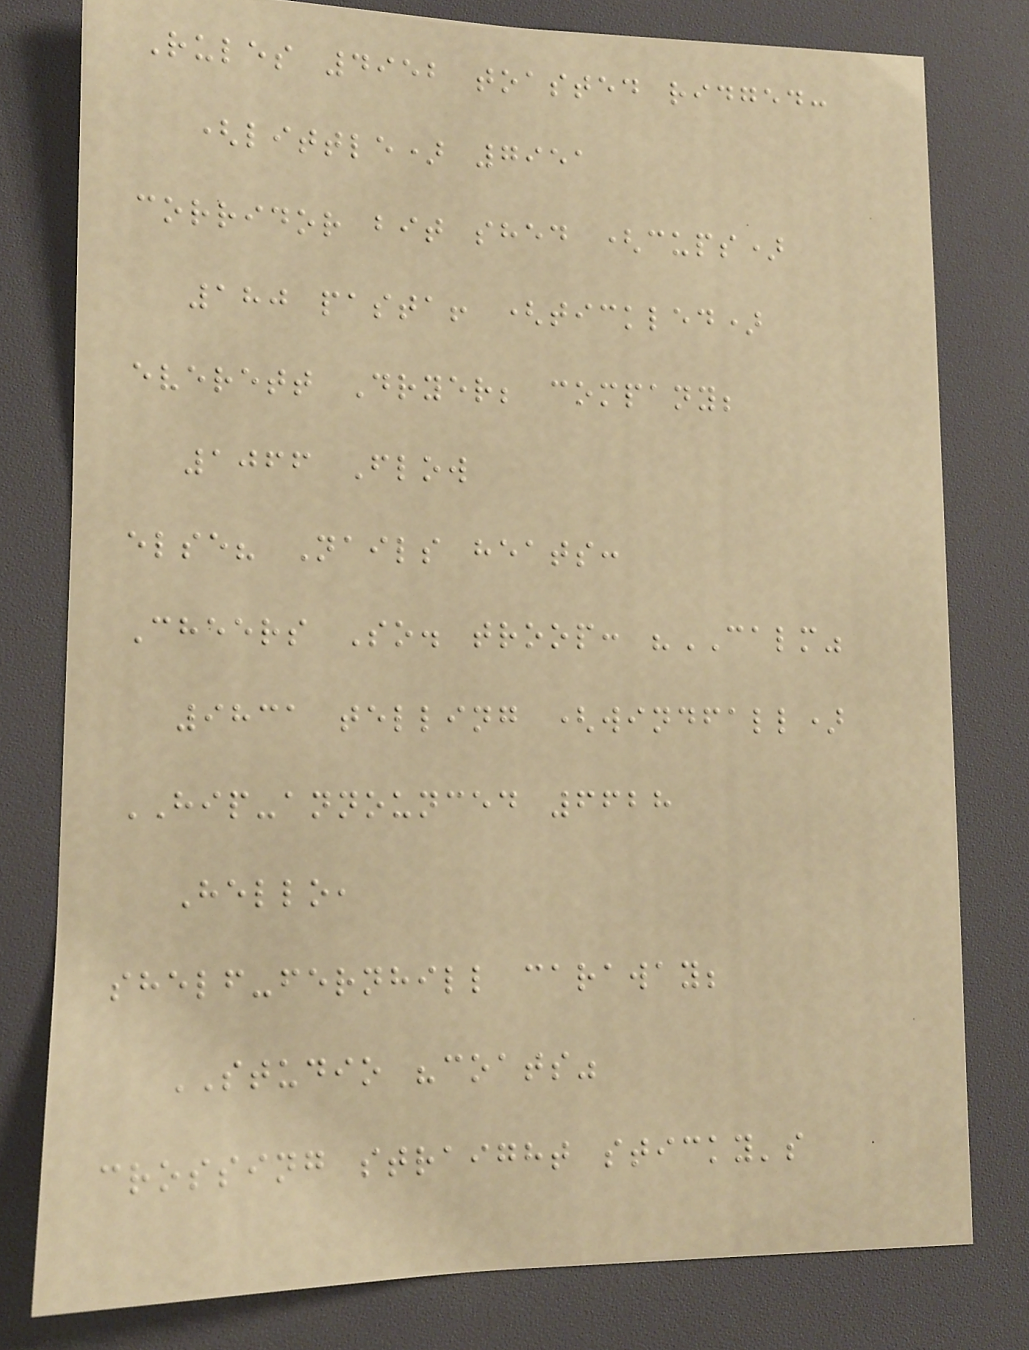Rules 4952 toasted ridged:
(little) 7951
corridor bit shed (cups)
180 pasta! (tickled)
everett Dryer; company;
1066 Flow
else? Nails heats:
Cheers So. troop: "CALM"
9831 telling (windfall)
HIP-announced 6628
Hello,
shelf-fernhill caraway;
STUDIO "coats"
crossing straight sticky's
